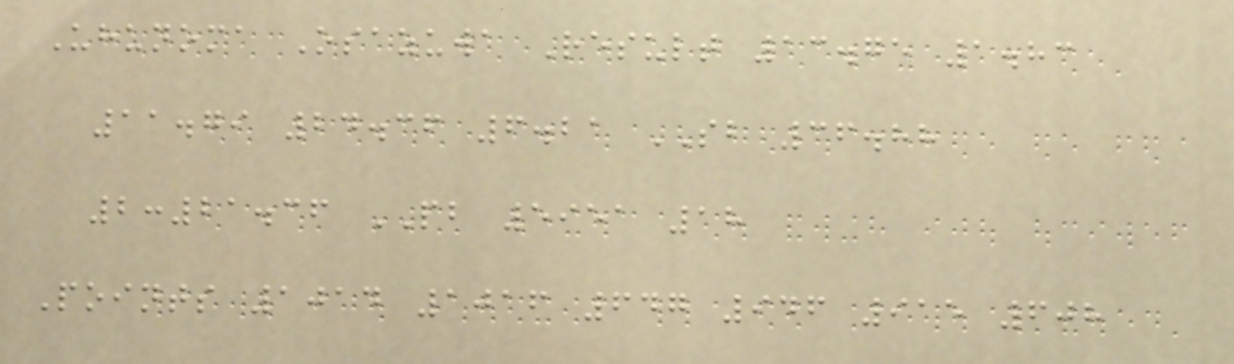Uhunoma Osazuwa Result 13.75 1.83
11.79 24.36 6.21 SB 36.88
2:21.36 PB 5951 18
Points 1014 1016 647 946 915 608
